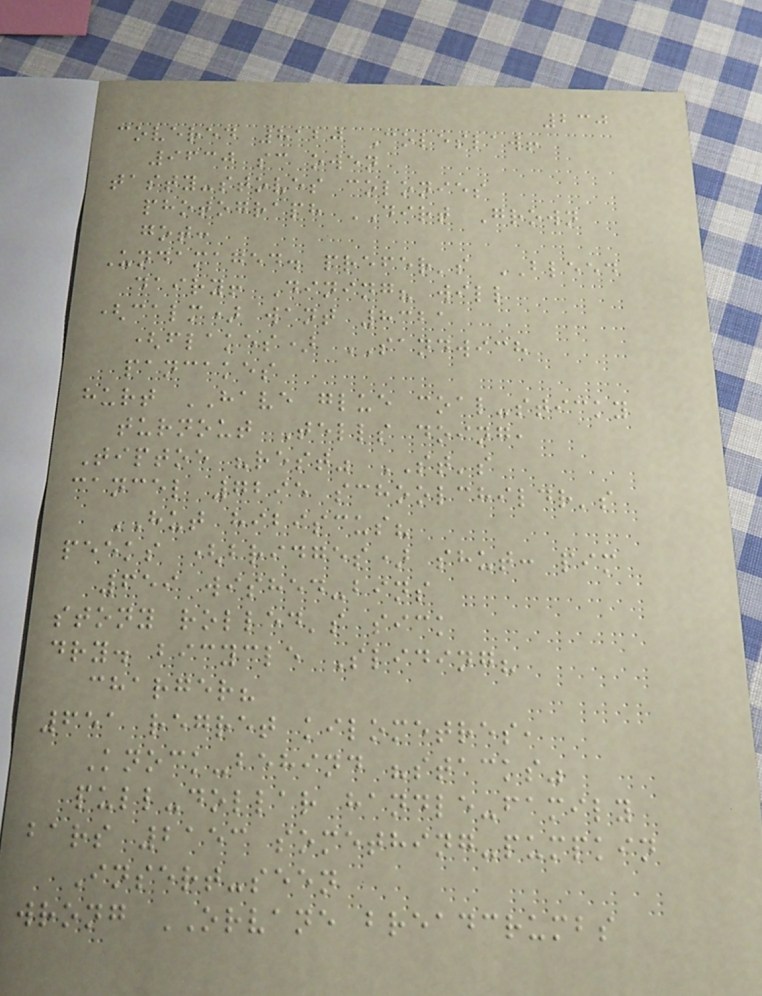230
covered 8120 Coleslaw!
9630 sc owen
tasty-stoves colonies
photograph DIRT Grown
got:
Undamaged. prefer's BLEED
dairy! Dining? will
(calm) want 8321
(flakes) SANDWICH
pancakes
hurt HAVE glue coal-sticky
turnout Tells doing,
Tiptoe "rest" ST's
cancel 7295 schoolchildr's
HUT hibiscus?
peeks (bridges) shut: pim
659 wished-bins
stony rolled's sick
dry. bicycle Sliding?
charger?
651 regret kilometres,
Knock-behind "stacks"
pull-dollar handle-family
bars 2153 something-pumpkin
Insert-seen
wrong ORVANE breadcrumbs
